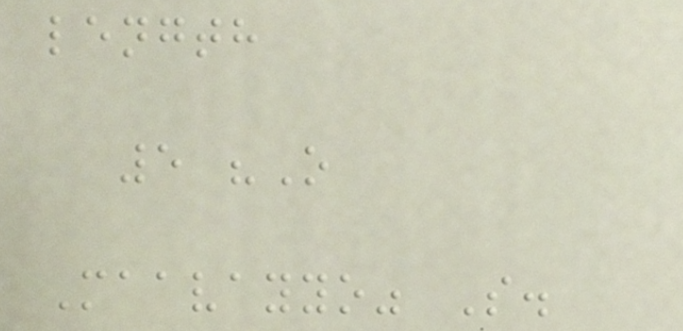length
5 "O
Maavayyo" S.
